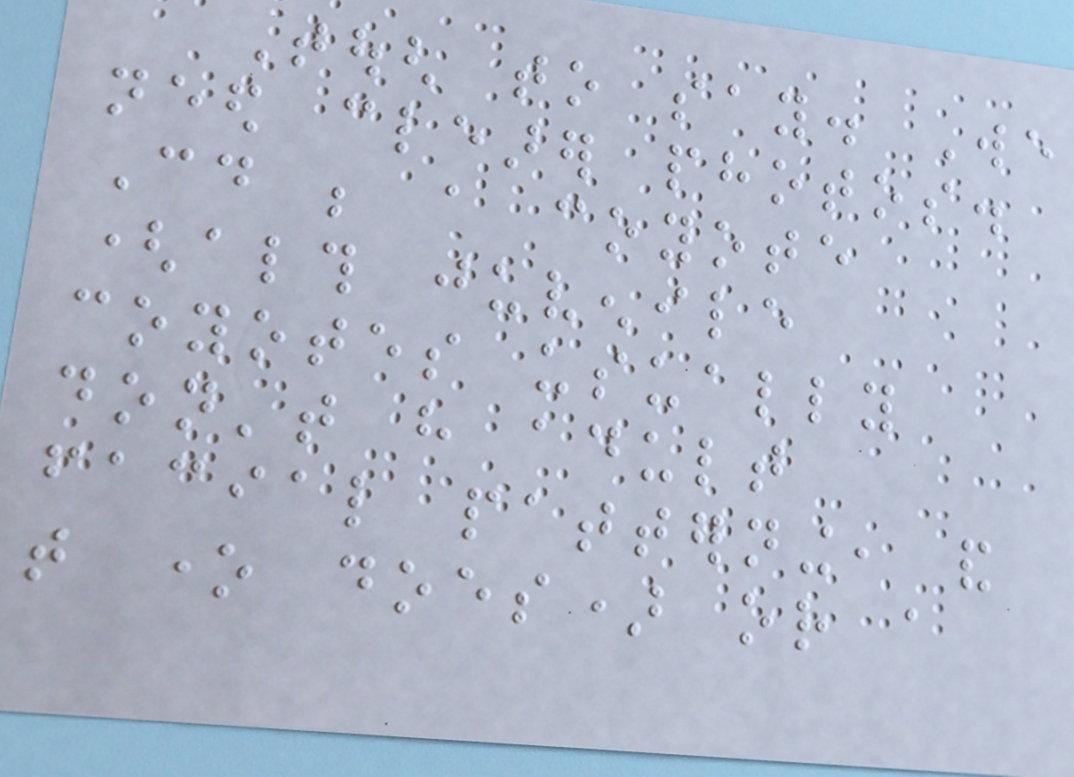Tough to say. We
need clearer photos.
Could be a coyote
(although juvenile
coyotes usually
don't have adult
facial patterning, and
that one does) or a
